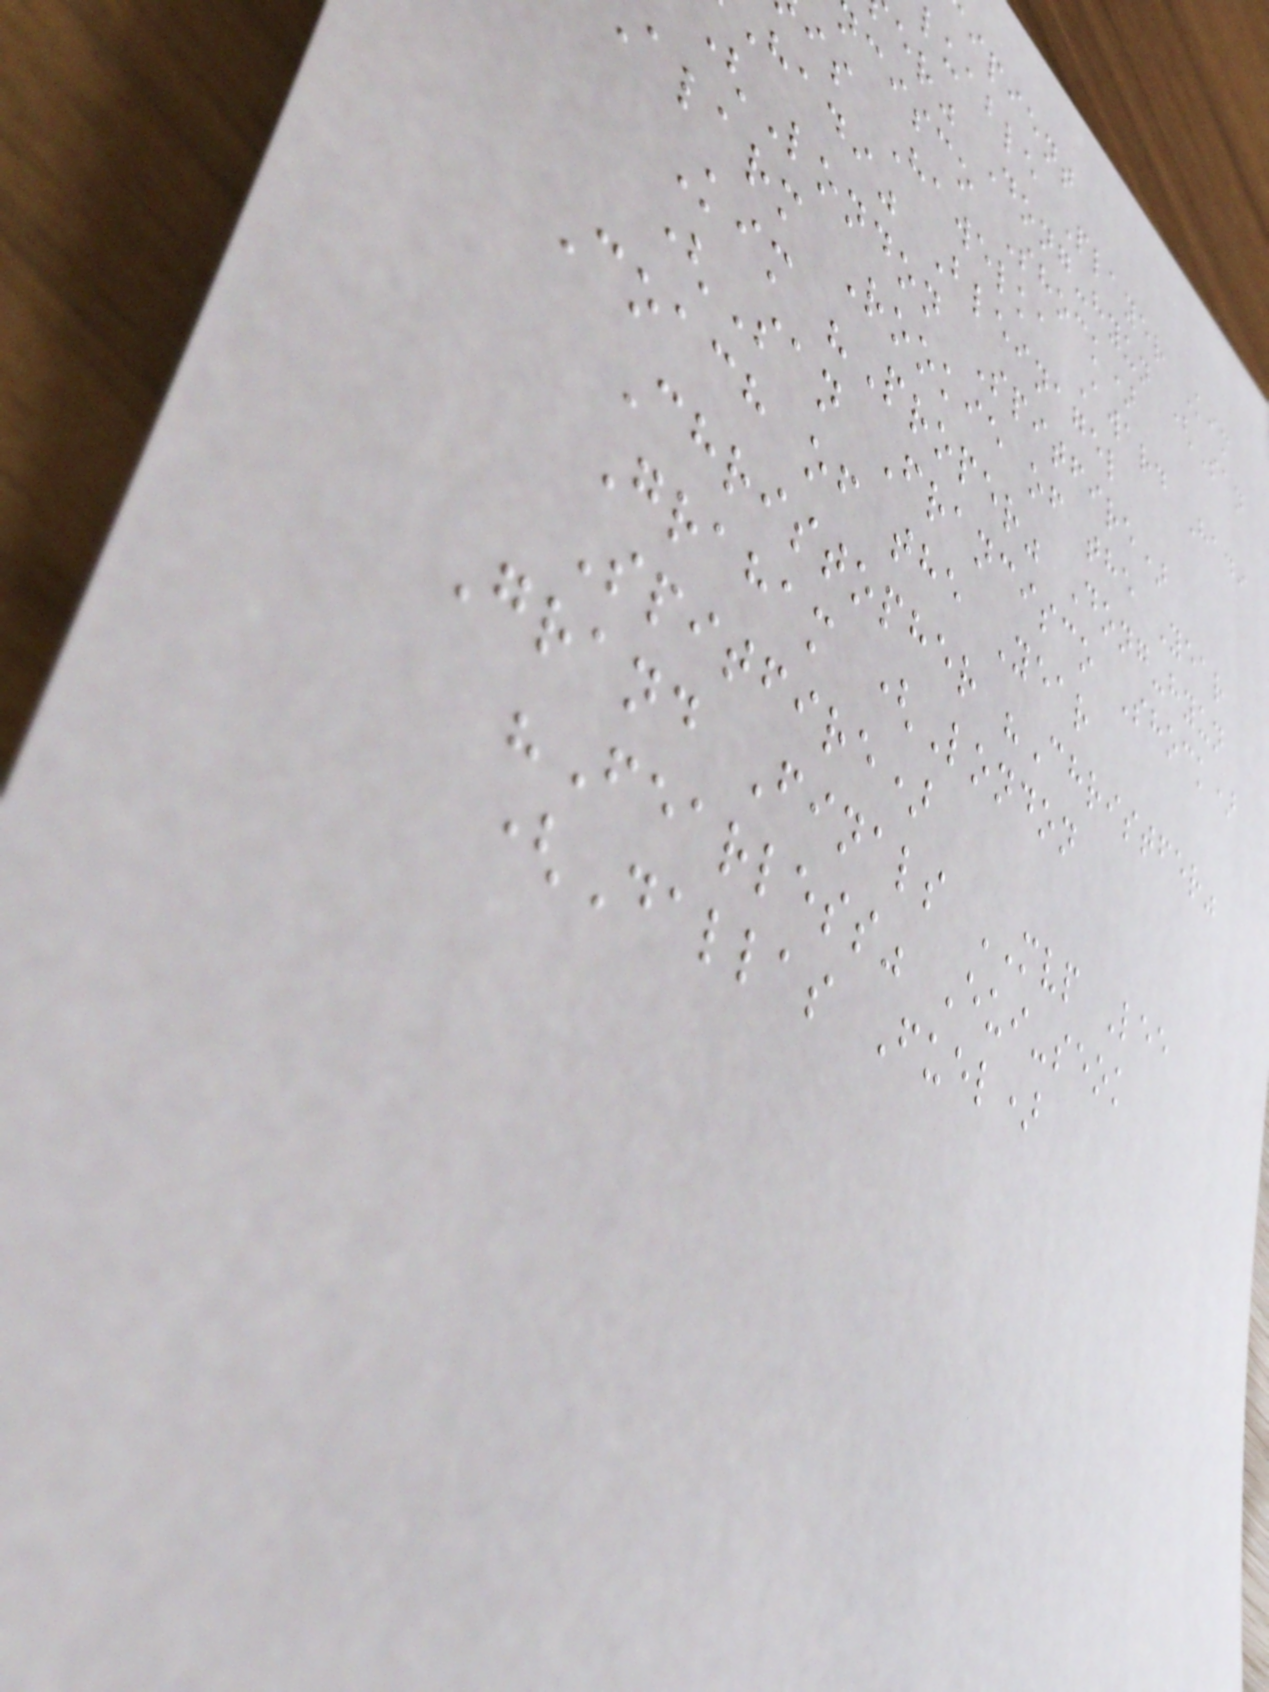ipient
luable Player Kim
er" Dong-hyun (San
cisco Shock)
is Hawelka Award Hadi
hadi" Bleinagel
(London Spitfire)
alarm Rookie of the Year
Kim "Proper" Dong-hyun
(San Francisco Shock)
Coach of the Year
Christopher "Christfer"
Graham (London
Spitfire)
Grand Finals MVP Lee
"Fearless" Eui-seok
(Dallas Fuel)
